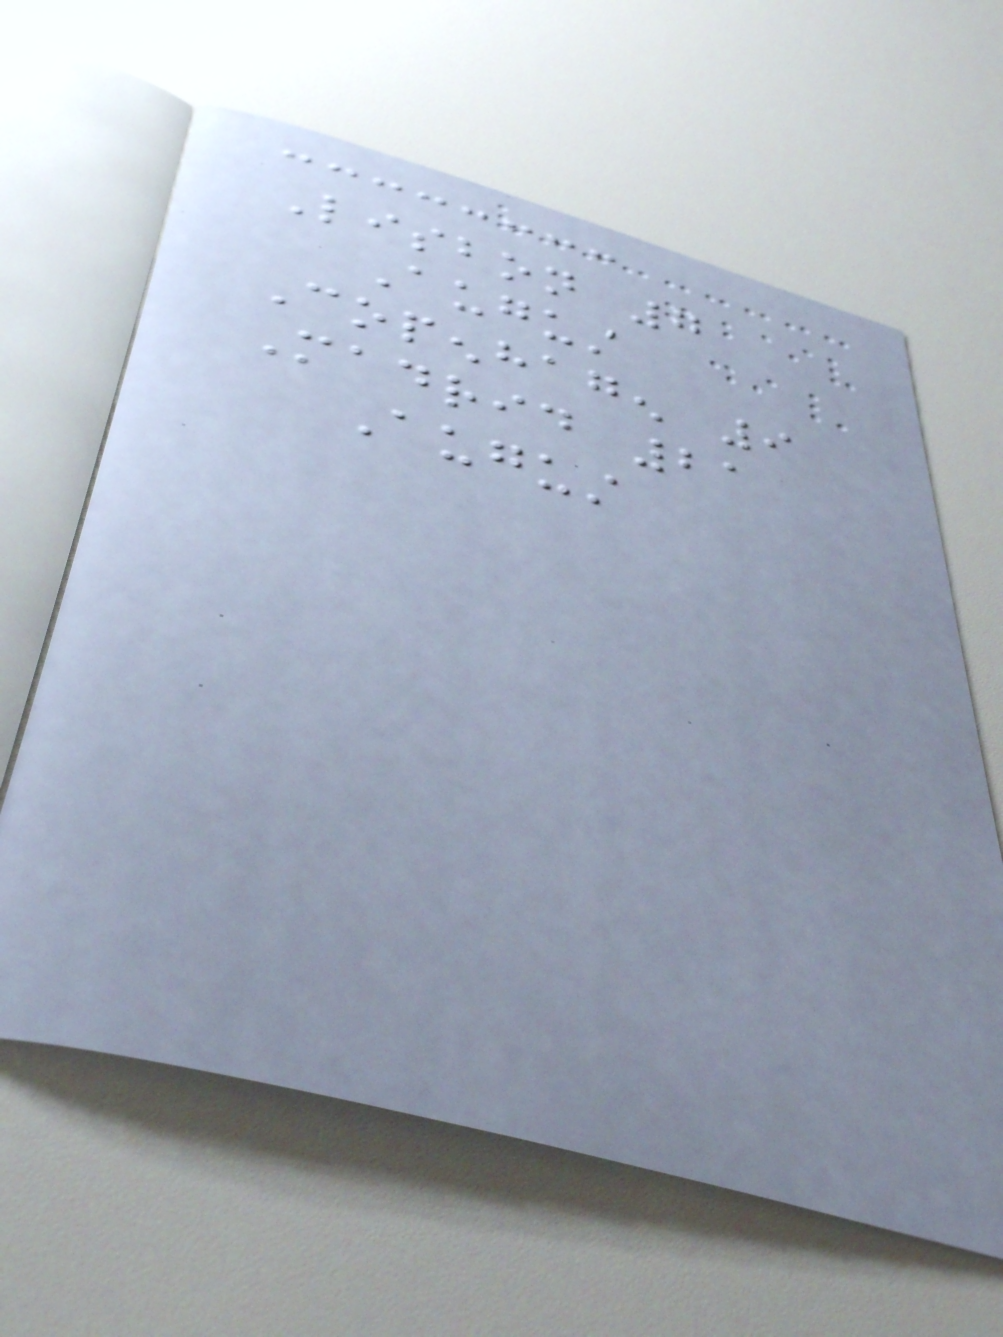Lisbon 7
August
Copenhagen 9
Madrid 21
August
